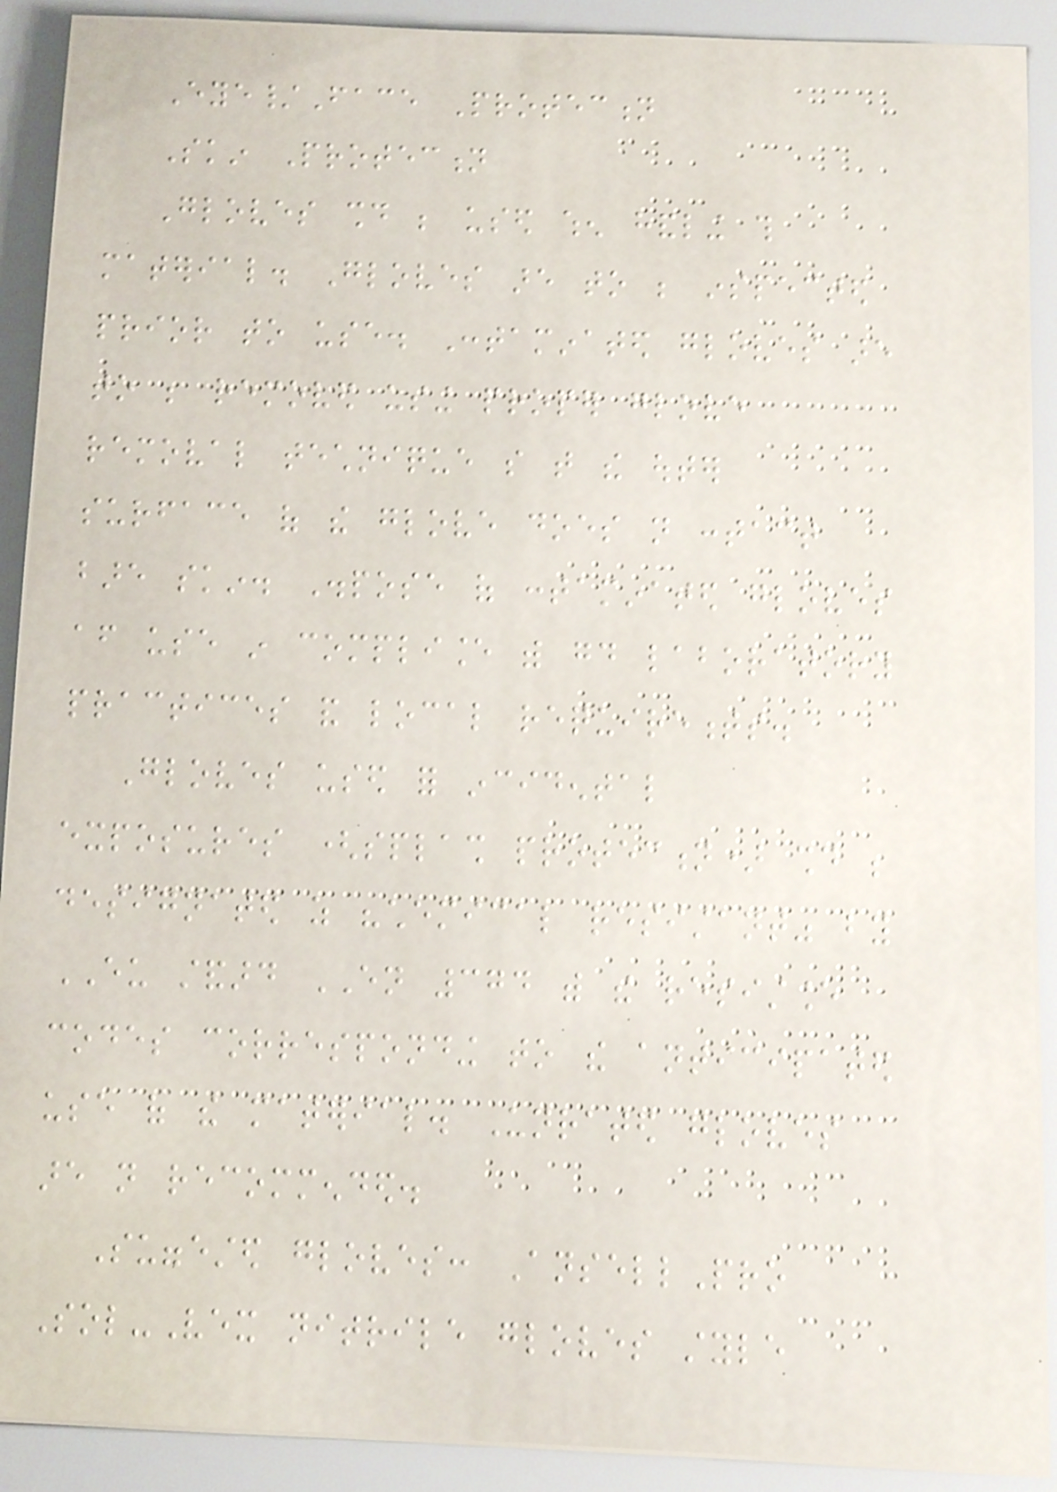Eye/Face Protection
Skin Protection
Gloves should be used when handling this
material. Gloves are to be inspected
prior to use. Contaminated gloves are
to be removed using proper glove
removal technique so that the outer
surface of the glove does not contact
bare skin. Dispose of contaminated gloves
after use in compliance with good laboratory
practices and local requirements.
Gloves used for incidental
exposures (splash protection) should be
designated as "chemical resistant" by
EU standard EN 374 with the resistance
codes corresponding to the anticipated
use of the material. Unrated gloves
are not recommended.
Suggested gloves: AnsellPro
Sol-Vex nitrile gloves style
